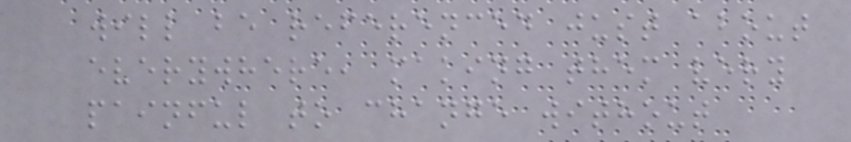will be referenced just about
everywhere, making them very
painful to change without
